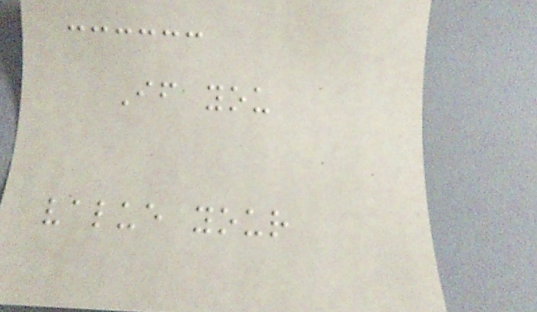If you
value your
